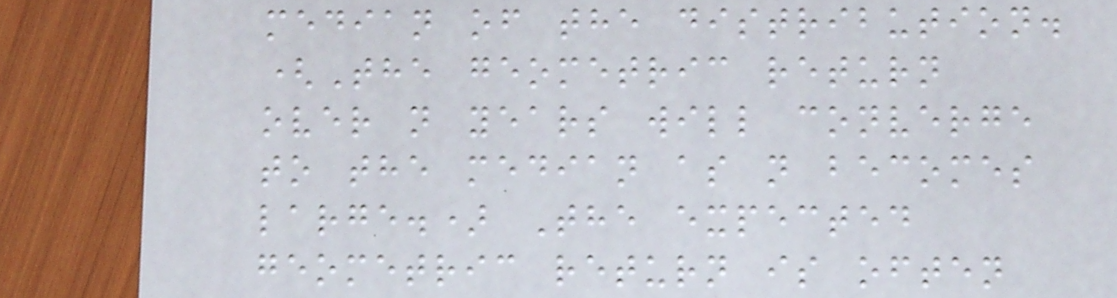median of the distribution.
(The geometric return
over n years will converge
to the median as n becomes
large.) The expected
geometric return is often
